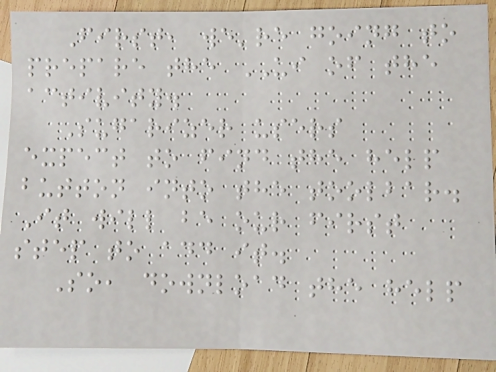First, we're going to
prepare the UI of the
activity.
Sugarizer users
expect to find the help
button into the toolbar.
It will be our first
step to add it.
So, download the help
